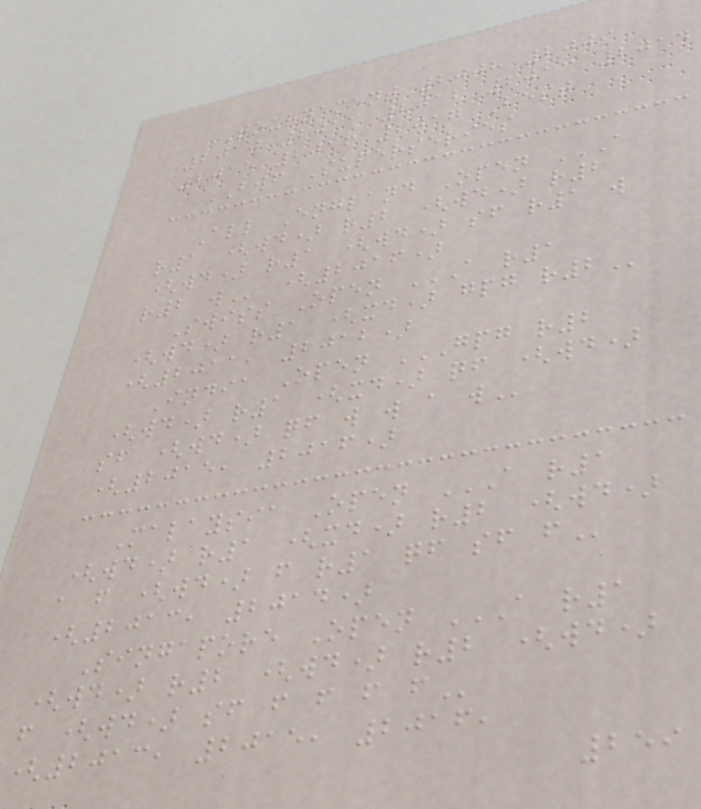Tournament 2008 2009
2010 2011 2012 2013 2014
2015 2016 2017 Best
BWF Superseries
All England Open A
R1 (WD) R2 (WD) R2
(WD) R1 (WD) SF R1 W
R2 W (2016)
Swiss Open A R1
(WD) R1 (XD) GPG R2
(2011, 2012)
India Open GPG R2
(WD) R1 (XD) QF (WD)
SF (WD) QF W W A W
(2015, 2016)
Malaysia Open A R1
(WD) R1 (XD) R2 (WD)
A F (WD) F R1 QF SF F
(2013, 2014)
Singapore Open A R1
(WD) R2 (WD) R2 (WD)
F (WD) SF F F F F
(2013, 2015, 2016,
259
